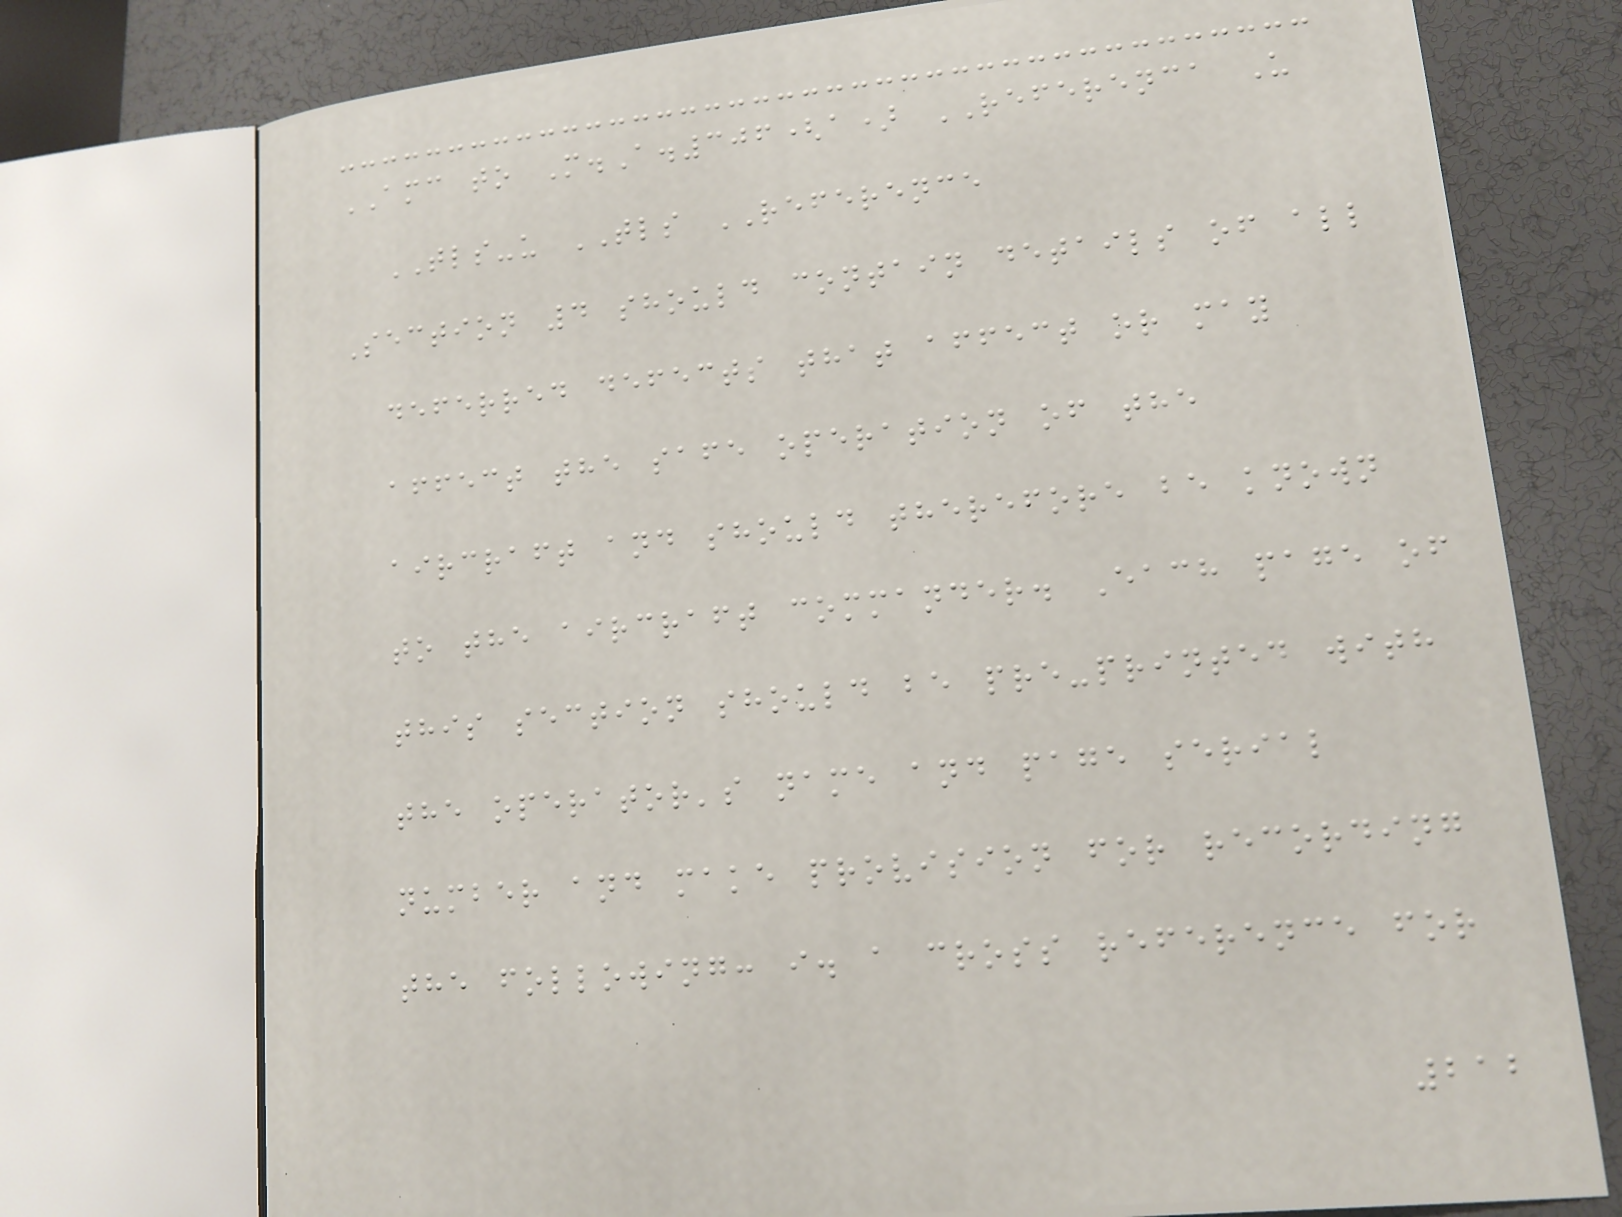AMC to M.A.306(a) REFERENCA U
TLS-u TLS REFERENCE
Section 4 should contain details of all
deferred defects that affect or may
affect the safe operation of the
aircraft and should therefore be known
to the aircraft commander. Each page of
this section should be pre-printed with
the operator's name and page serial
number and make provision for recording
the following: i. a cross reference for
212
